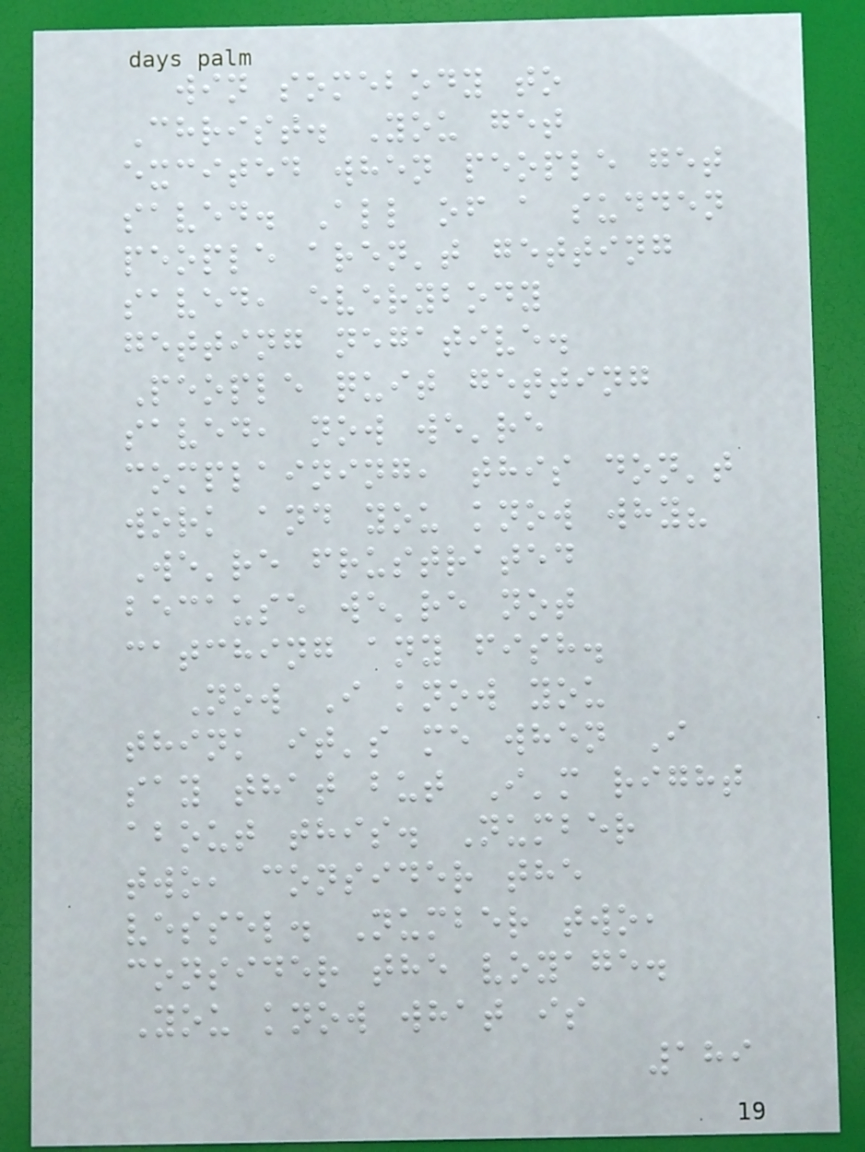win somebody to
Christ. You get
excited when people get
saved. All of a sudden
people aren't getting
saved, everybody
getting negative.
People quit getting
saved, now we're
complaining, this don't
work and you know why?
We're frustrated
because we're not
catching any fish.
Now I know you
think it's me when I
say that but I'm right
about this. Number
two, consider the
vessel. Number two,
consider the voyage.
You know what is
189
